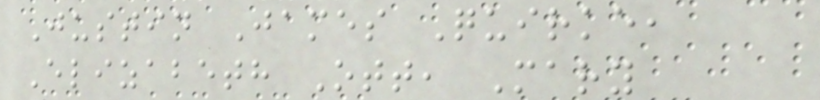Justin James Quirke,
Elizabeth Ott, Mary
